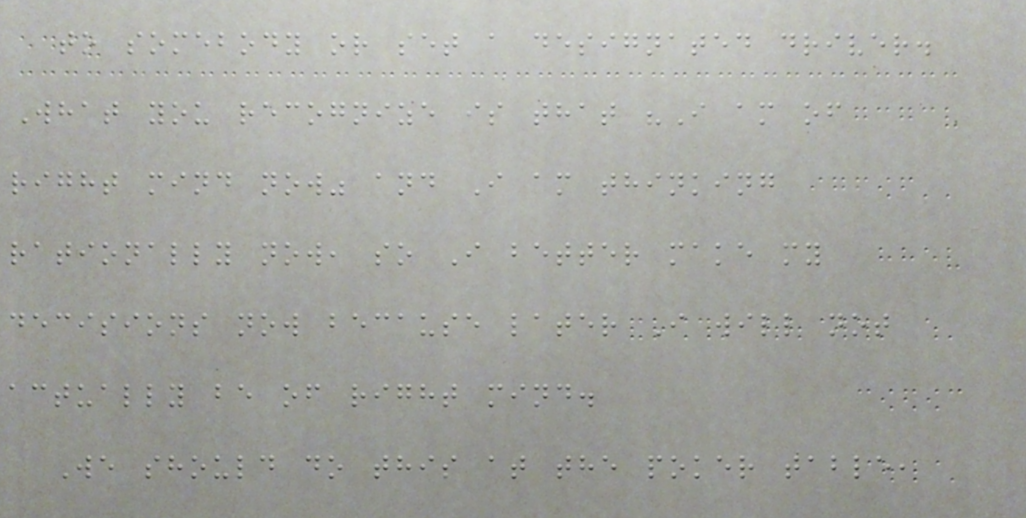to somebody or set a designated driver.
What you recognize is that "I am of
right mind now" and I am thinking
rationally now, so I better make my
decisions now because later I will not
actually be of right mind.
We should do this at the poker table,
